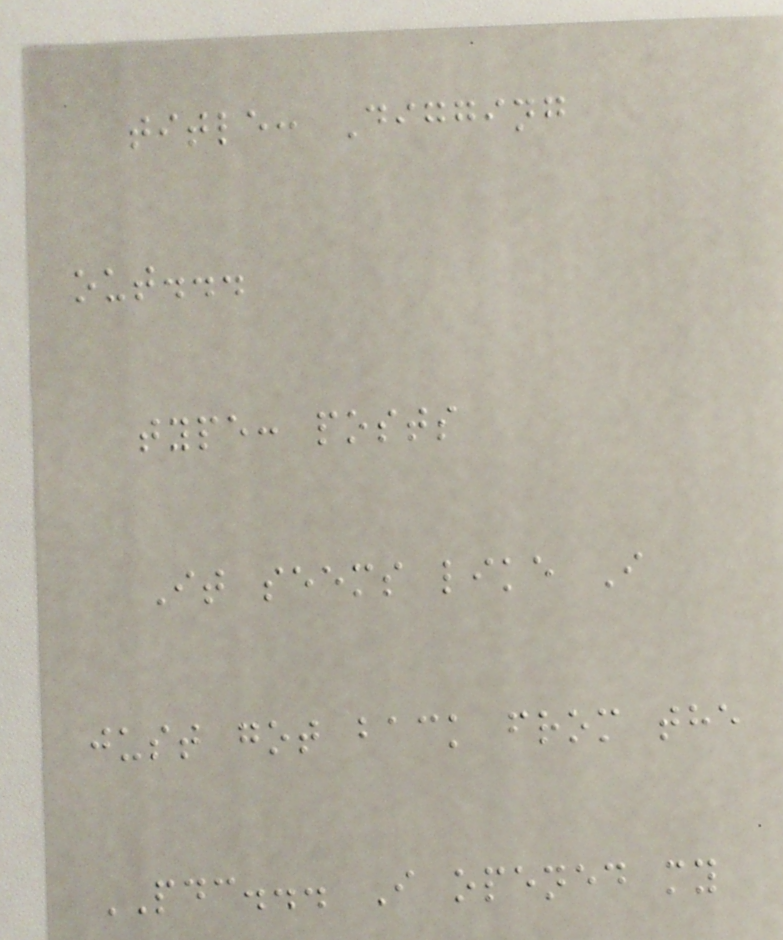title: Digging
out...
type: posts
It seems like I
just got back from the
PDC... I opened my
